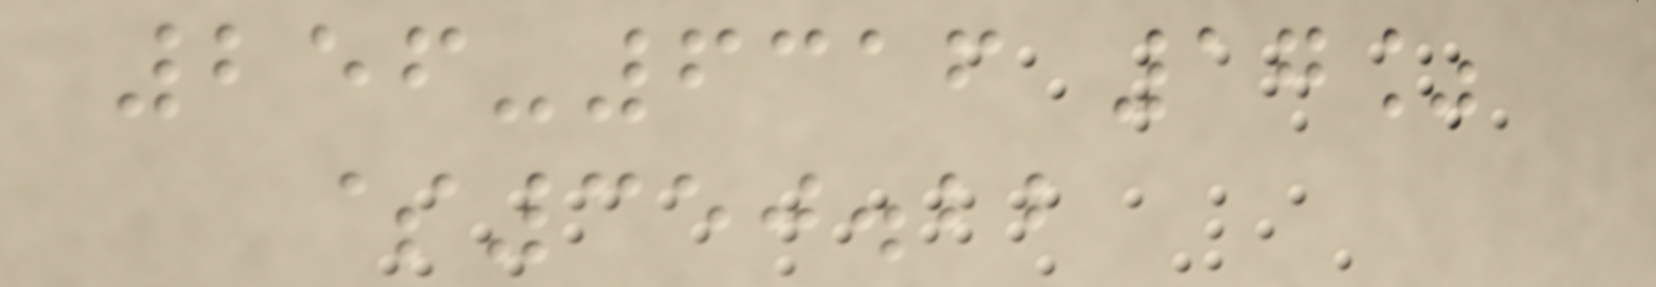256-6316 17%
$350.22
